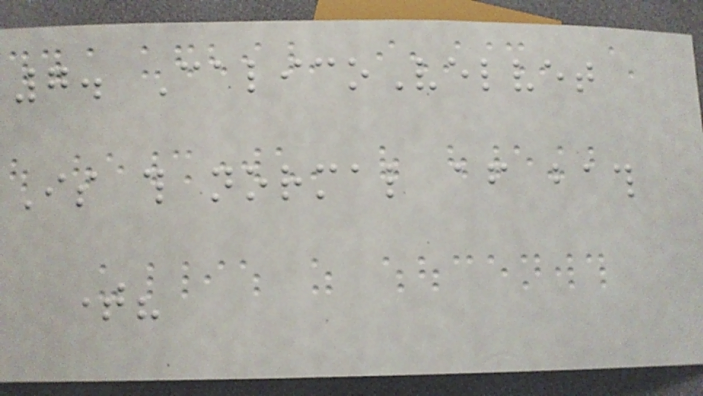7. CalicoVelvet
Is this normal after bath
time?
